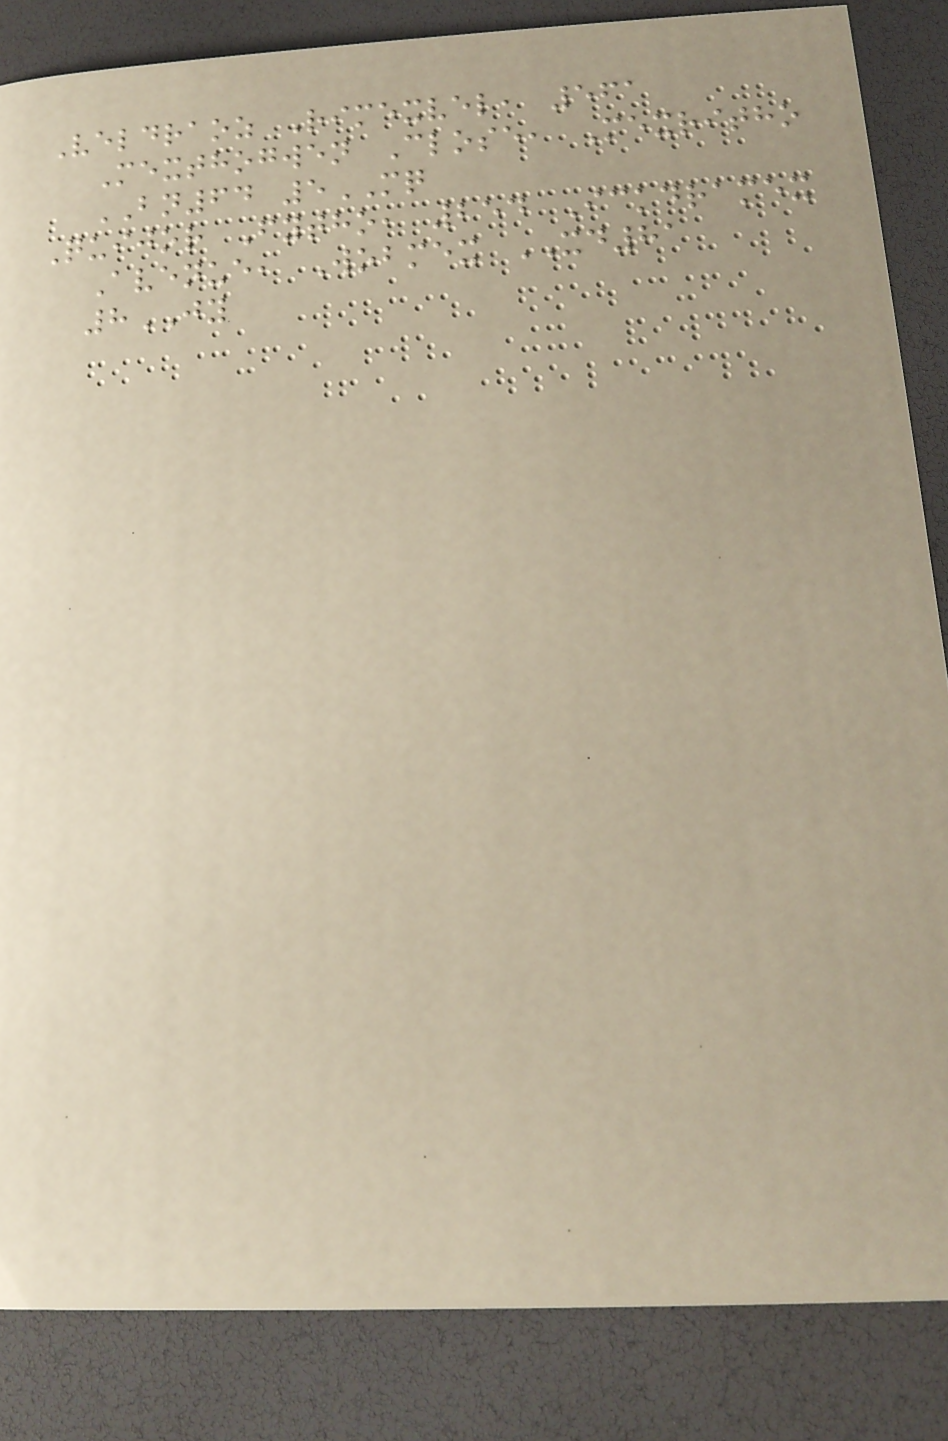Veldraoz Rimexvel, 561
Mexthogwen Close, Mexritho
BN64 5MQ
Quijor Fytho, 254 Ickdramex
Avenue, Wobmex XD81
8JY
